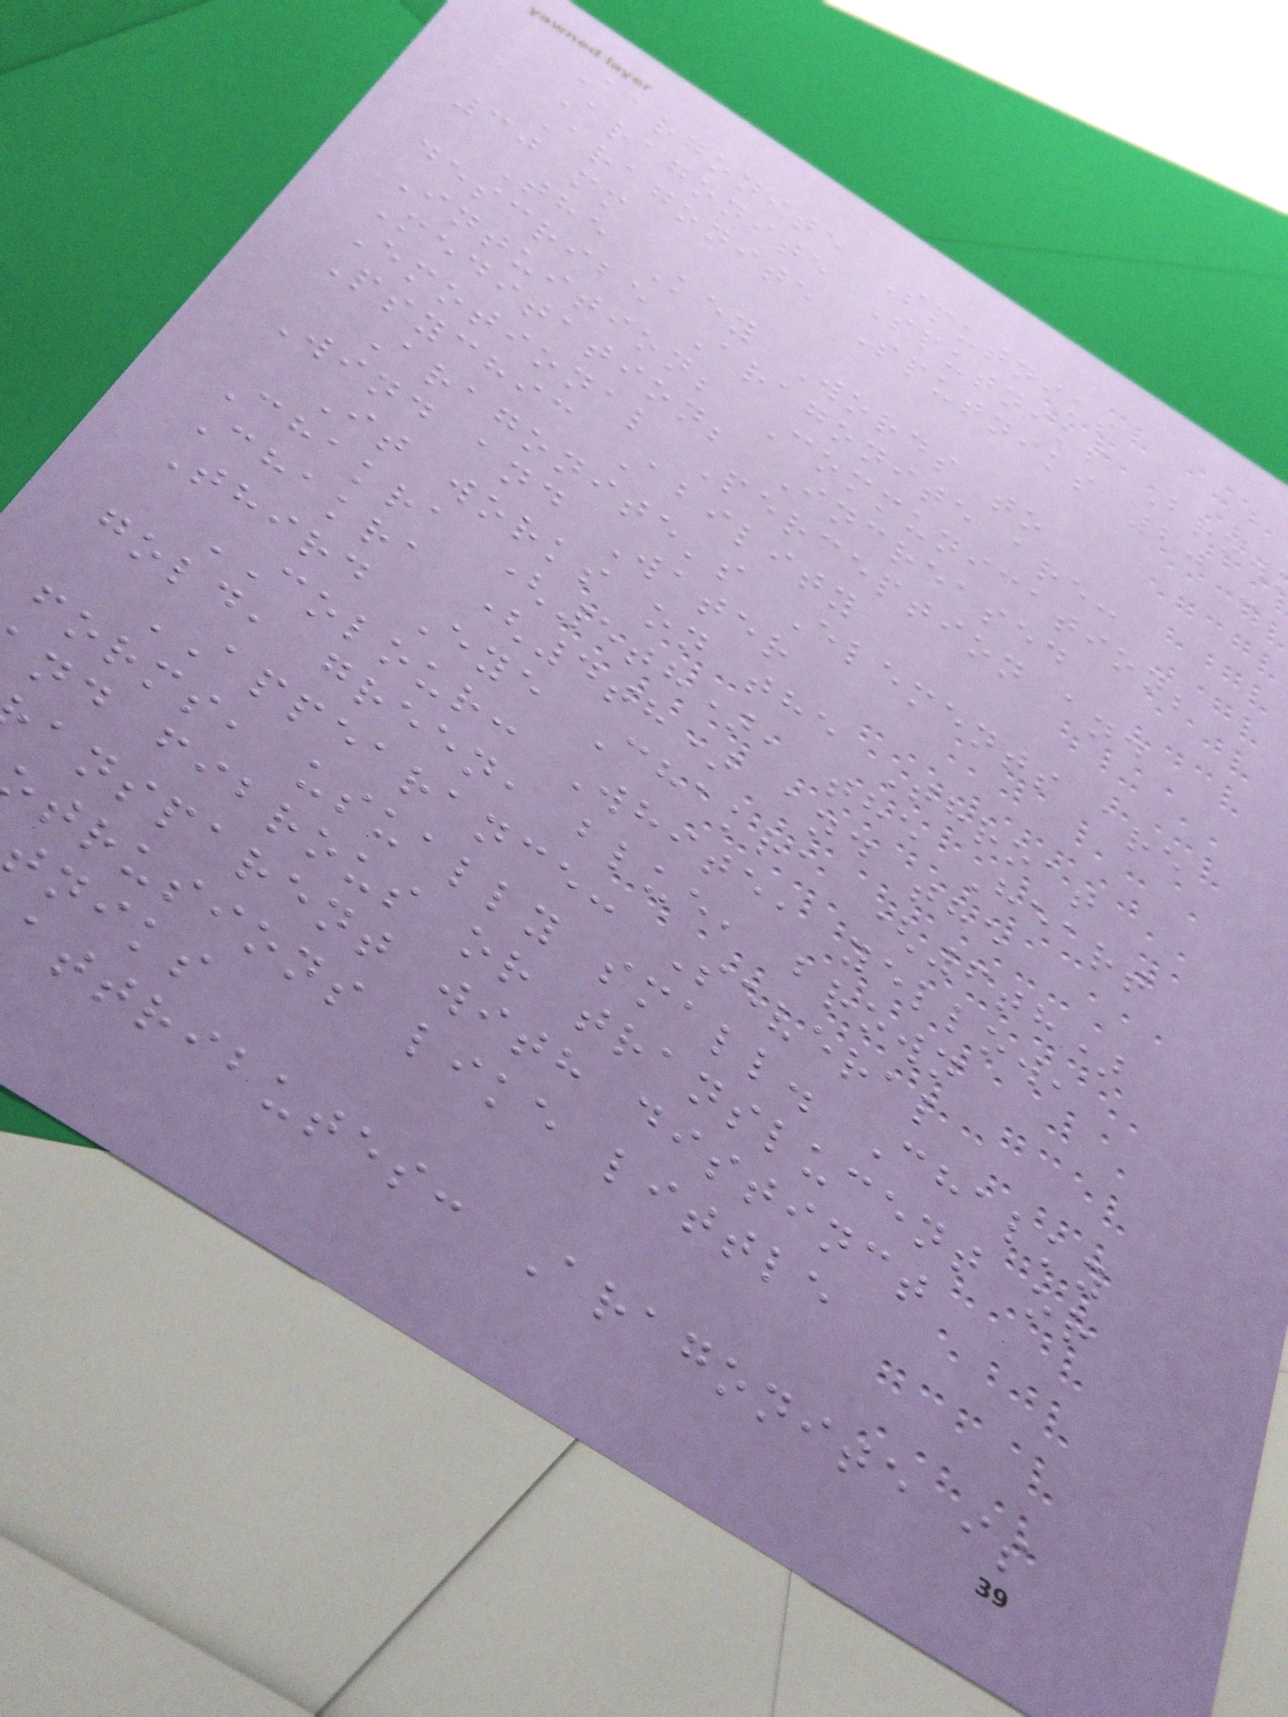Aargonite Sputniks
Aragonite Sputniks Brow
Aragonite Sputniks 20 -
30 mm
The Key Words to
describe Aragonite are:
Intuition; Communication;
Meditation; Increased
Emotional Perception and
Psychic Ability
Aragonite's Elements are
Wind and Water
It works on the Throat
Chakra (5th), the Heart
Chakra (4th) and the
Third Eye Chakra (6th)
COLOUR: White, yellow,
gold, green, blue, brown
APPEARANCE: Several
forms, usually small. Chalky
nd fibrous or translucent or
ansparent with distinct
trusions like little
niks
attributes: Aragonite is
